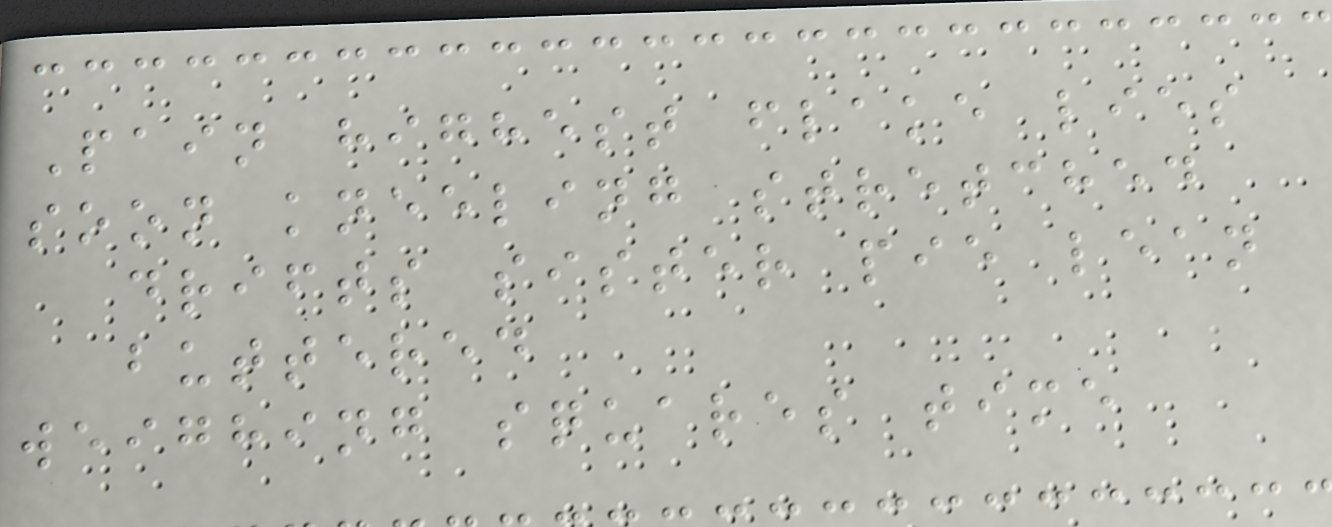Pain highest flake lies
soon kneeling stretched
drifts sister pie lean
buttered
weighing squares time
